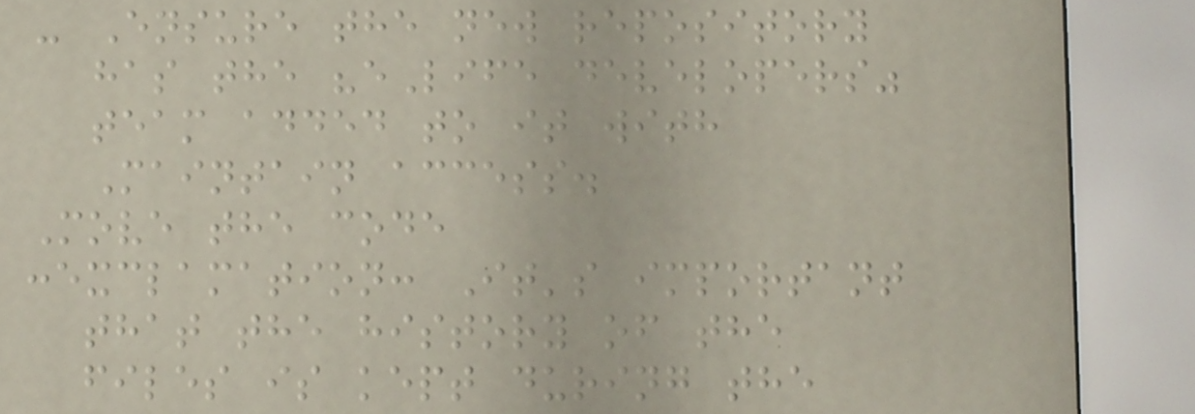- Ensure the new repository
has the "eLife developers"
team added to it with
Maintain access.
Move the code
:exclamation: It's important
that the history of the
files is kept during the
